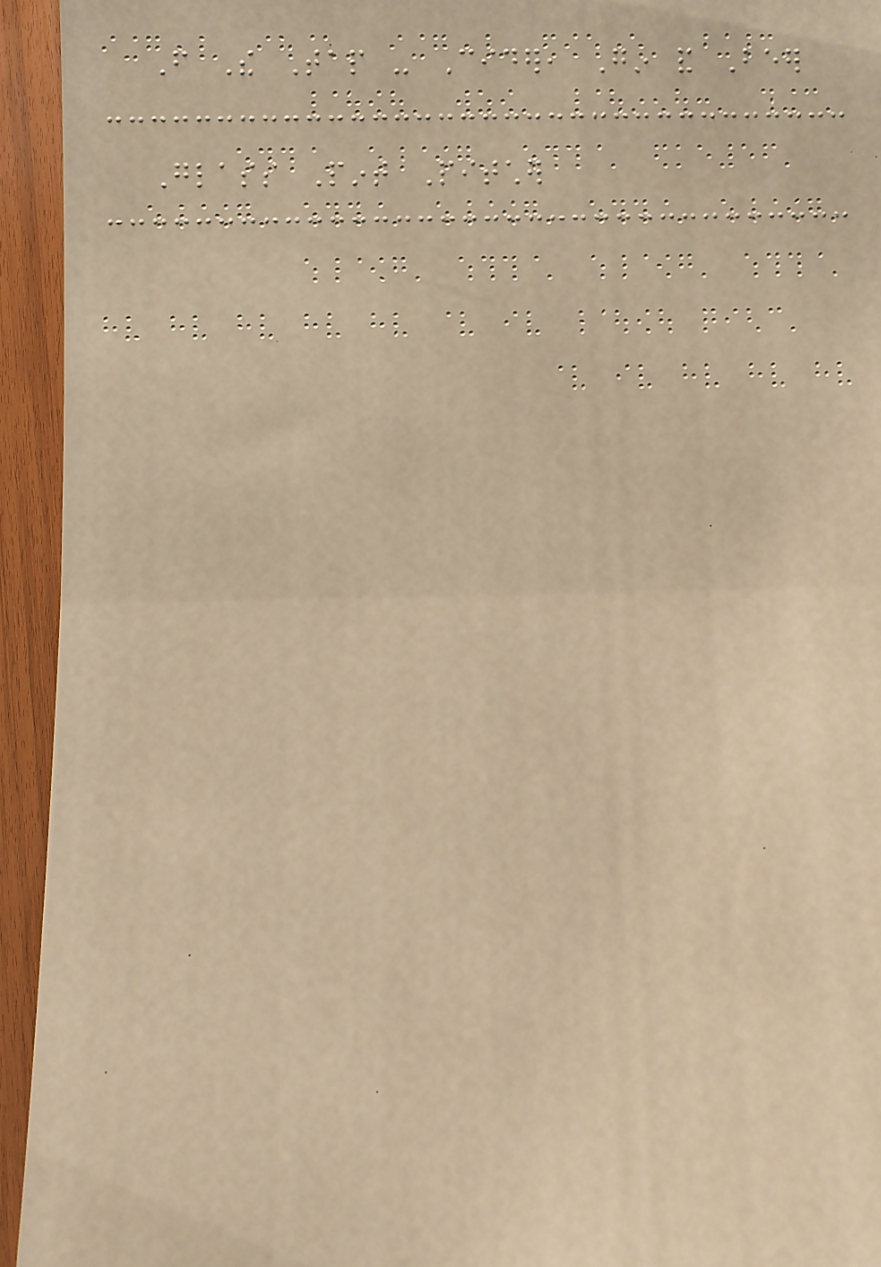From The Tap - Cider, Gin and Beer
Glass Pint Pitcher
